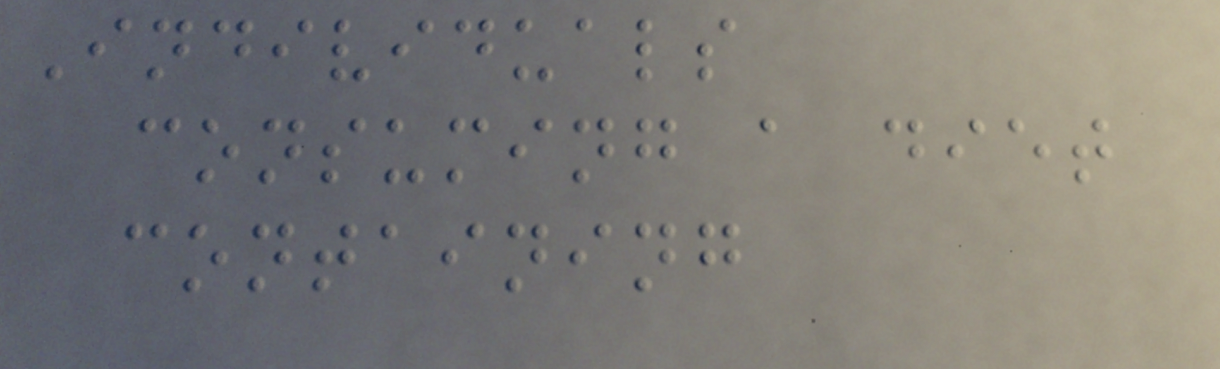Individuals
consuming a diet
containing
